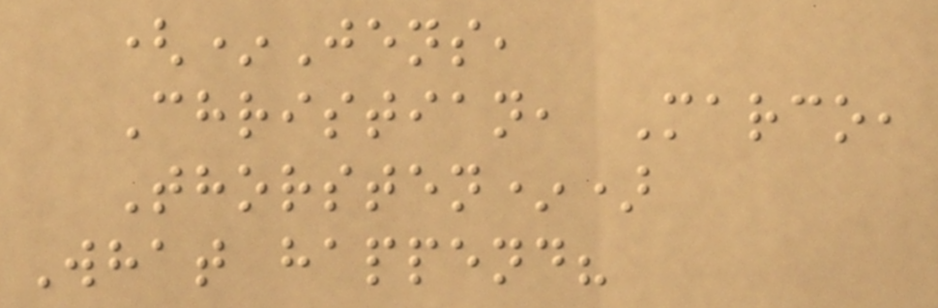(*Jens,
Christian, Marco,
Thorsten*)
What happend?
